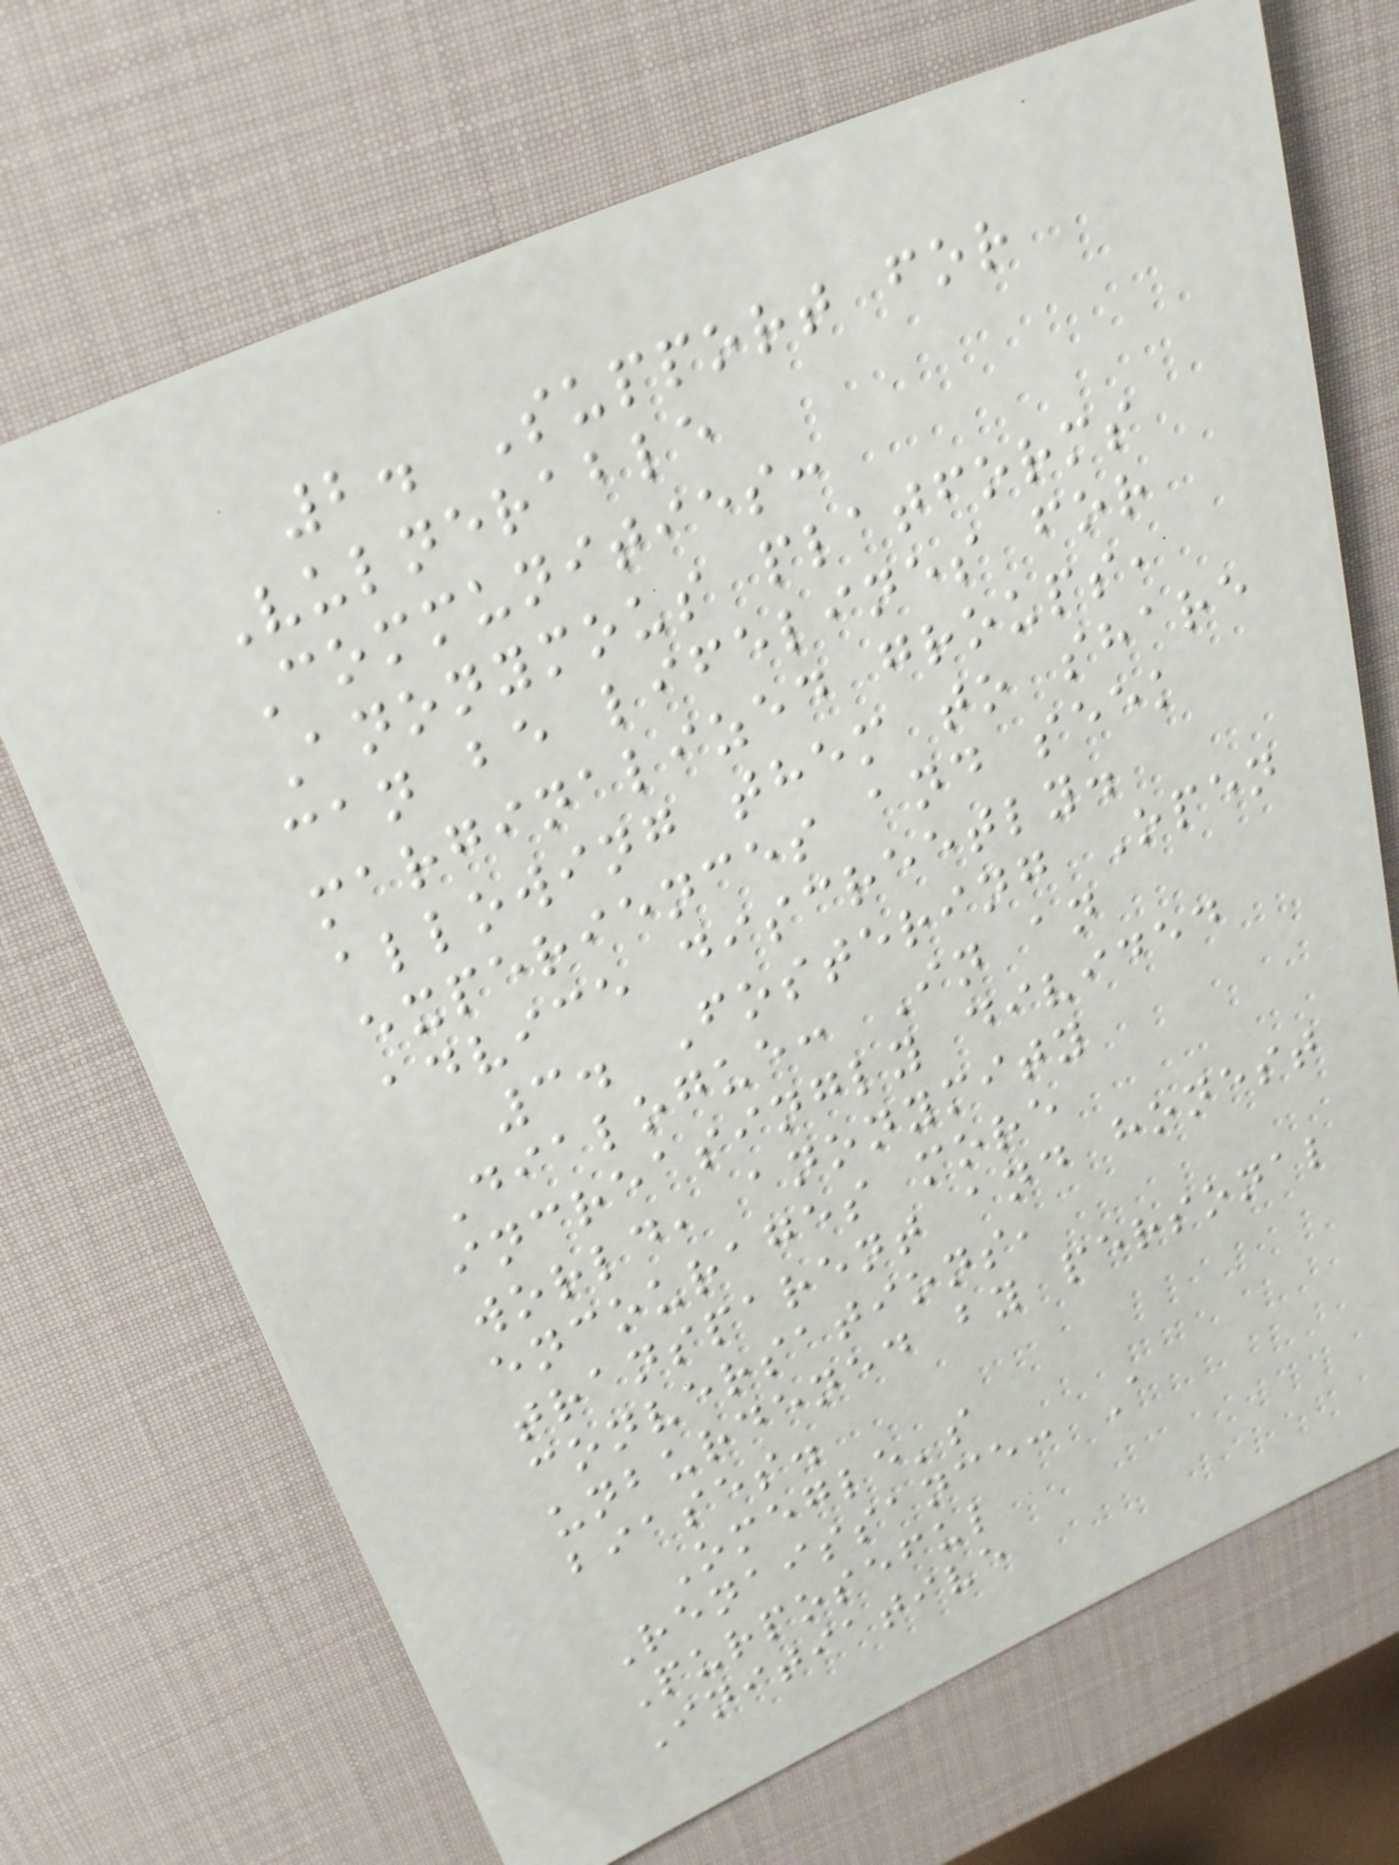2. Support for
Vulnerable
Communities:
Anonymous platforms
can be lifelines for
marginalized groups,
allowing them to share
experiences and seek
advice discreetly.
3. Fostering Open
Dialogue: In an
increasingly divided
world, anonymity
encourages more
transparent and honest
conversations,
unburdened by personal
biases.
Omegle's
Renaissance: A
Purposeful
Initiative
